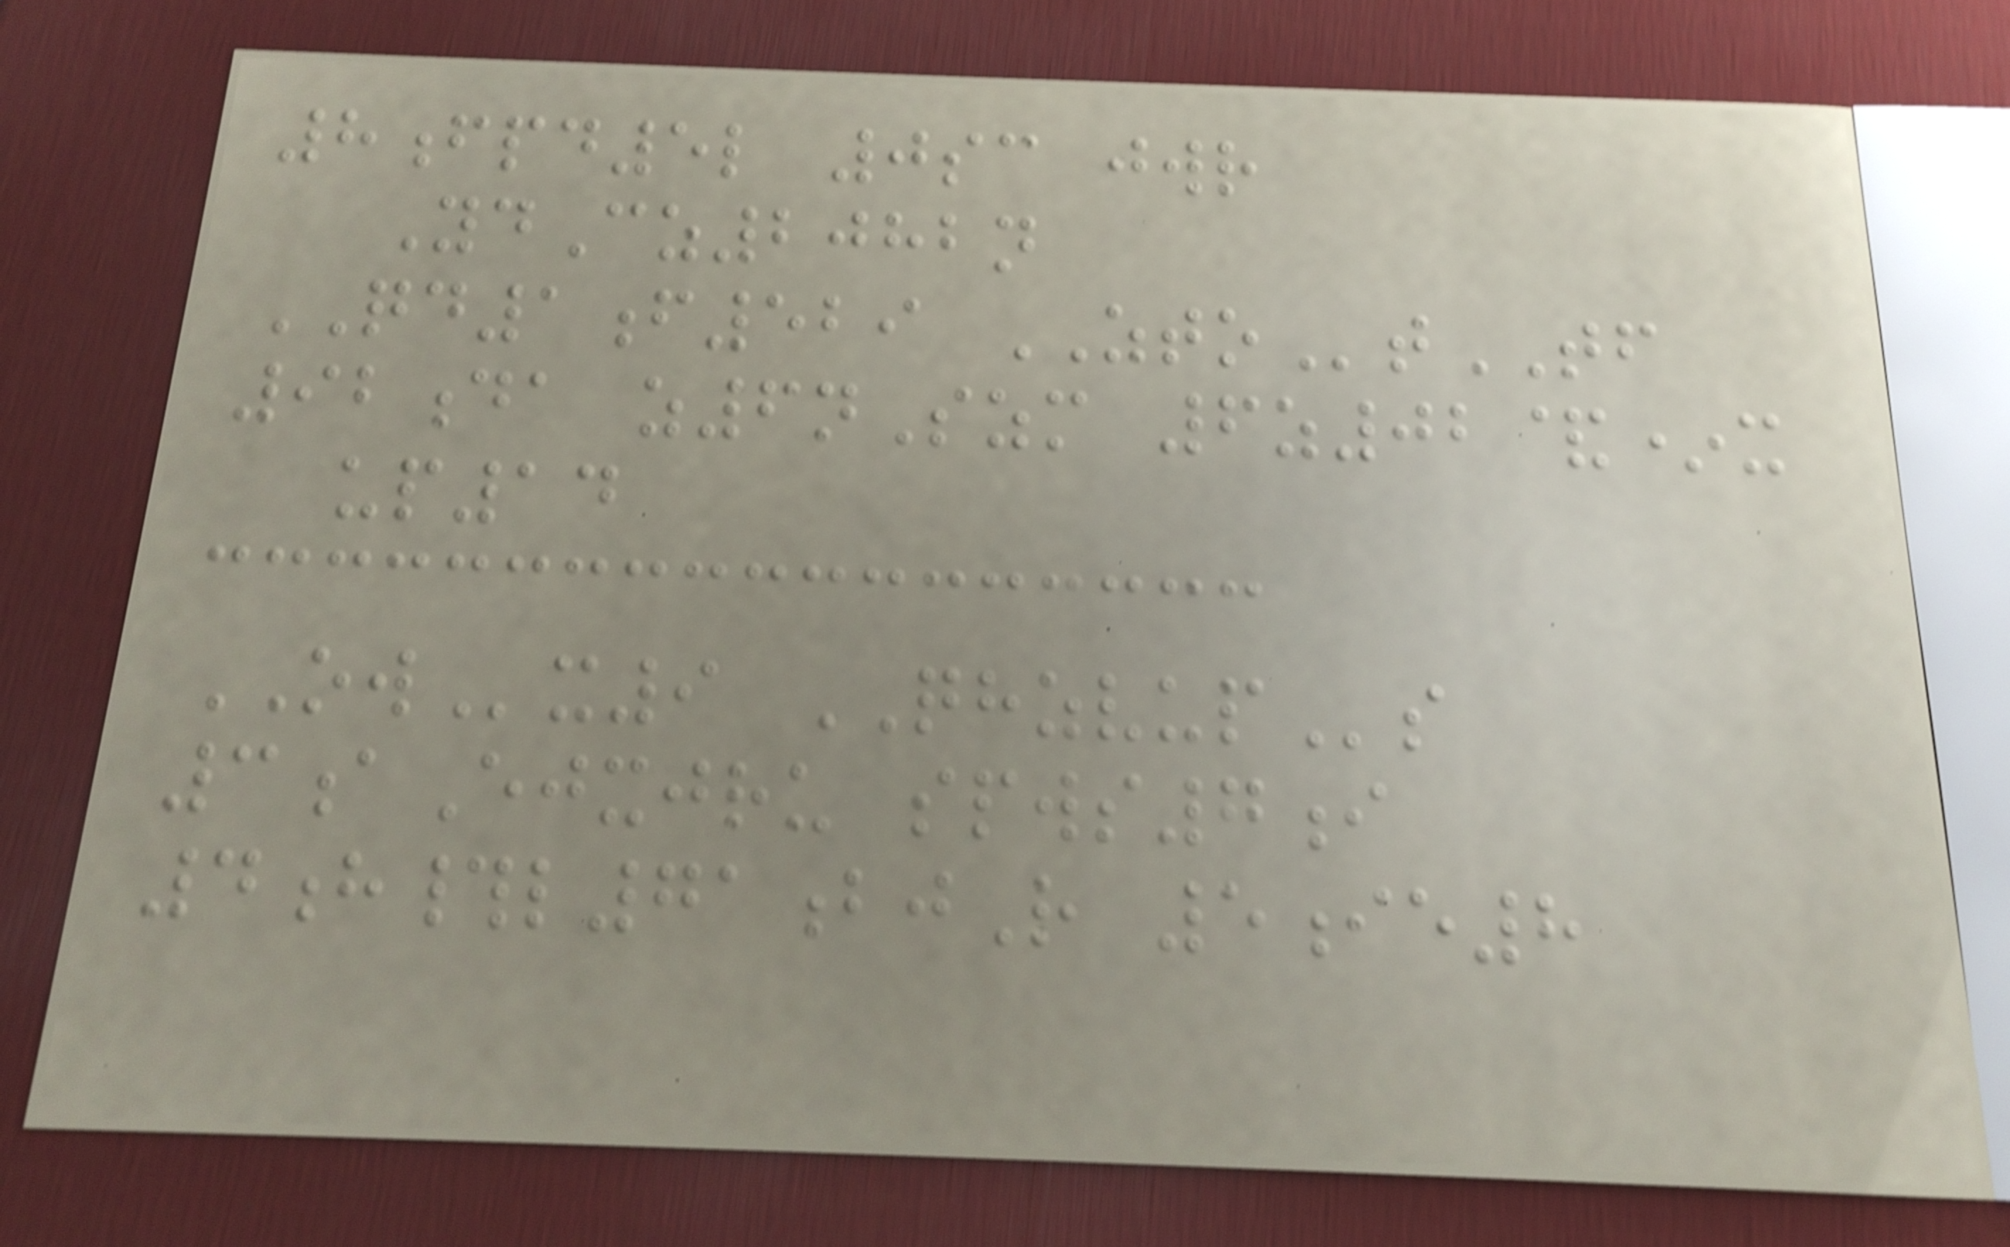8fpd5l 0sc jwr
YdCz2082n
QD1f529 ZTOtTF
92da z6nSzm 6z02&*x
up14
OWx9 QHZVUPs
3aEjxjru spws7i
4h#l71bjR 5ie8
